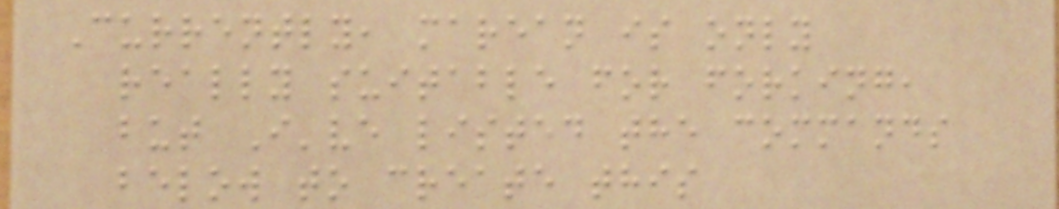Currently, marean is only
really suitable for forking,
but I've listed the commands
below to create this
